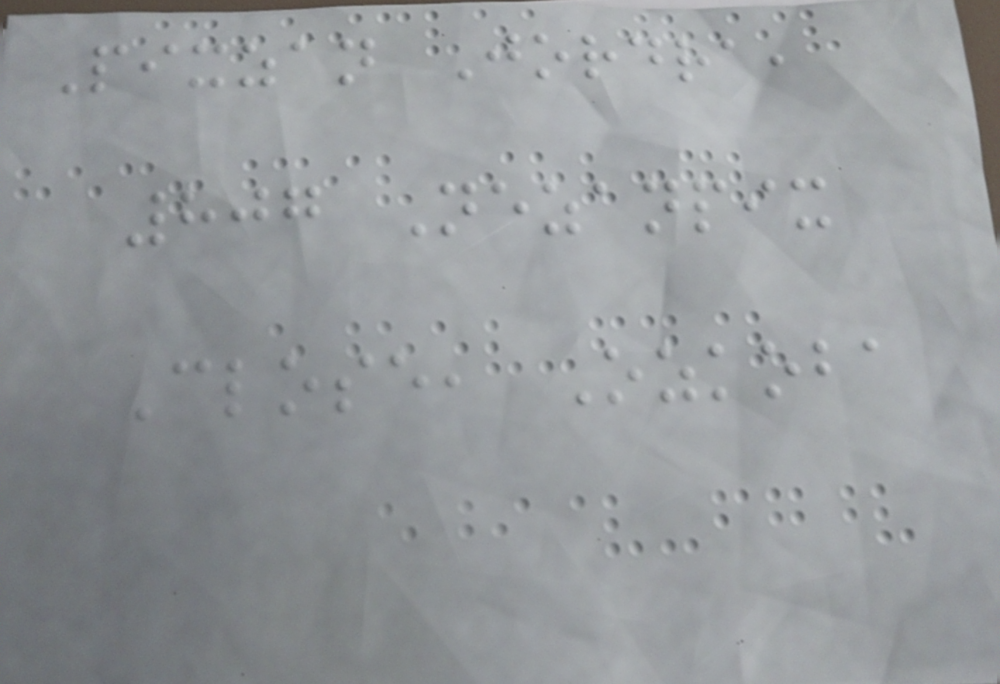Pixzan Jordra,
807 Nezanpix
Close, Ozkoba
